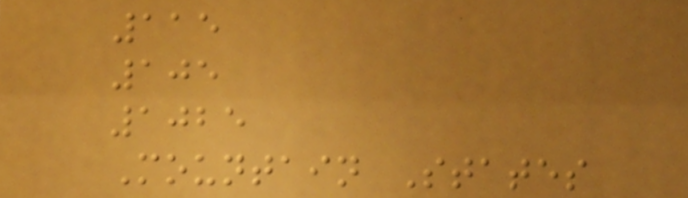115
105
1025
Mountain States
